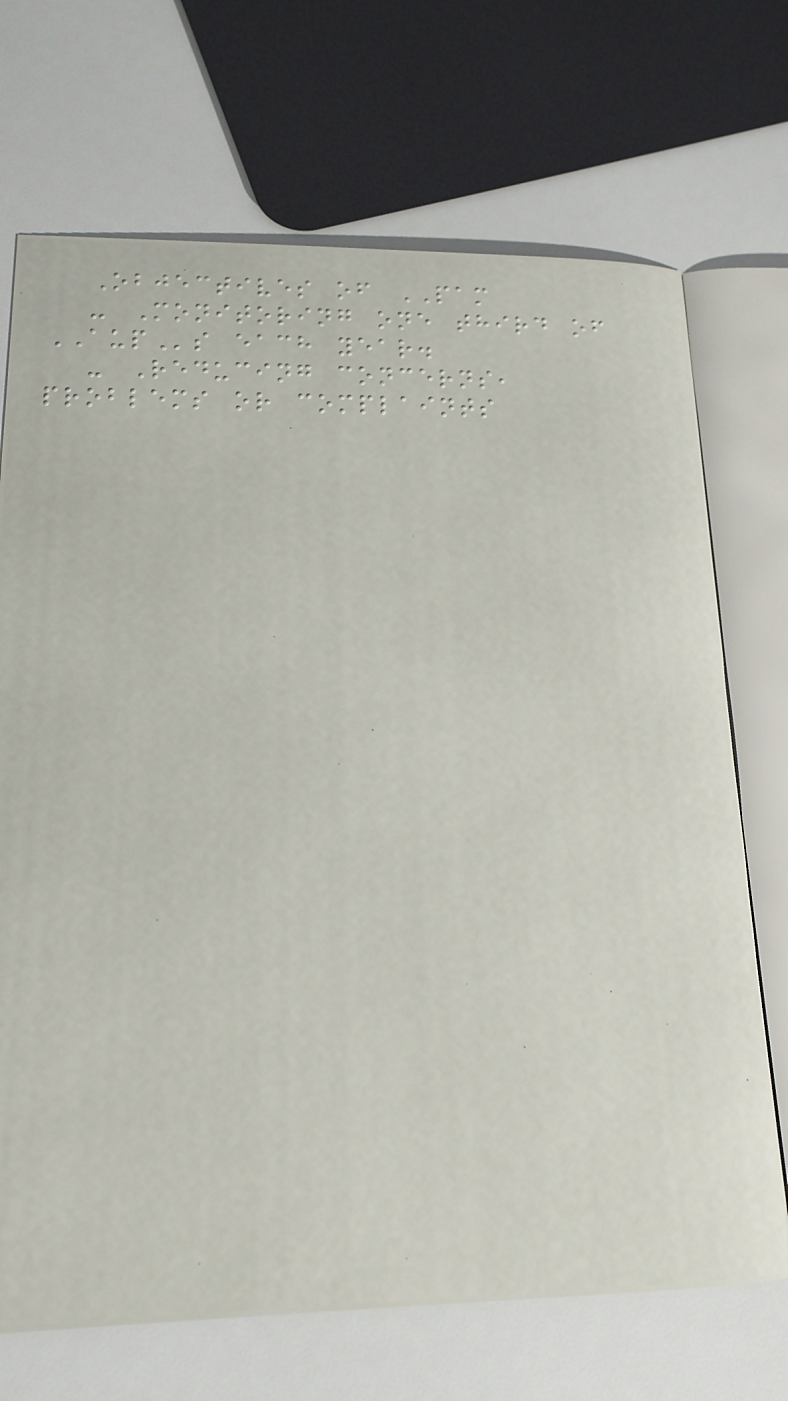Objectives of PAM
- Monitoring one third of
AUPs each year.
- Reducing concerns,
problems or complaints
